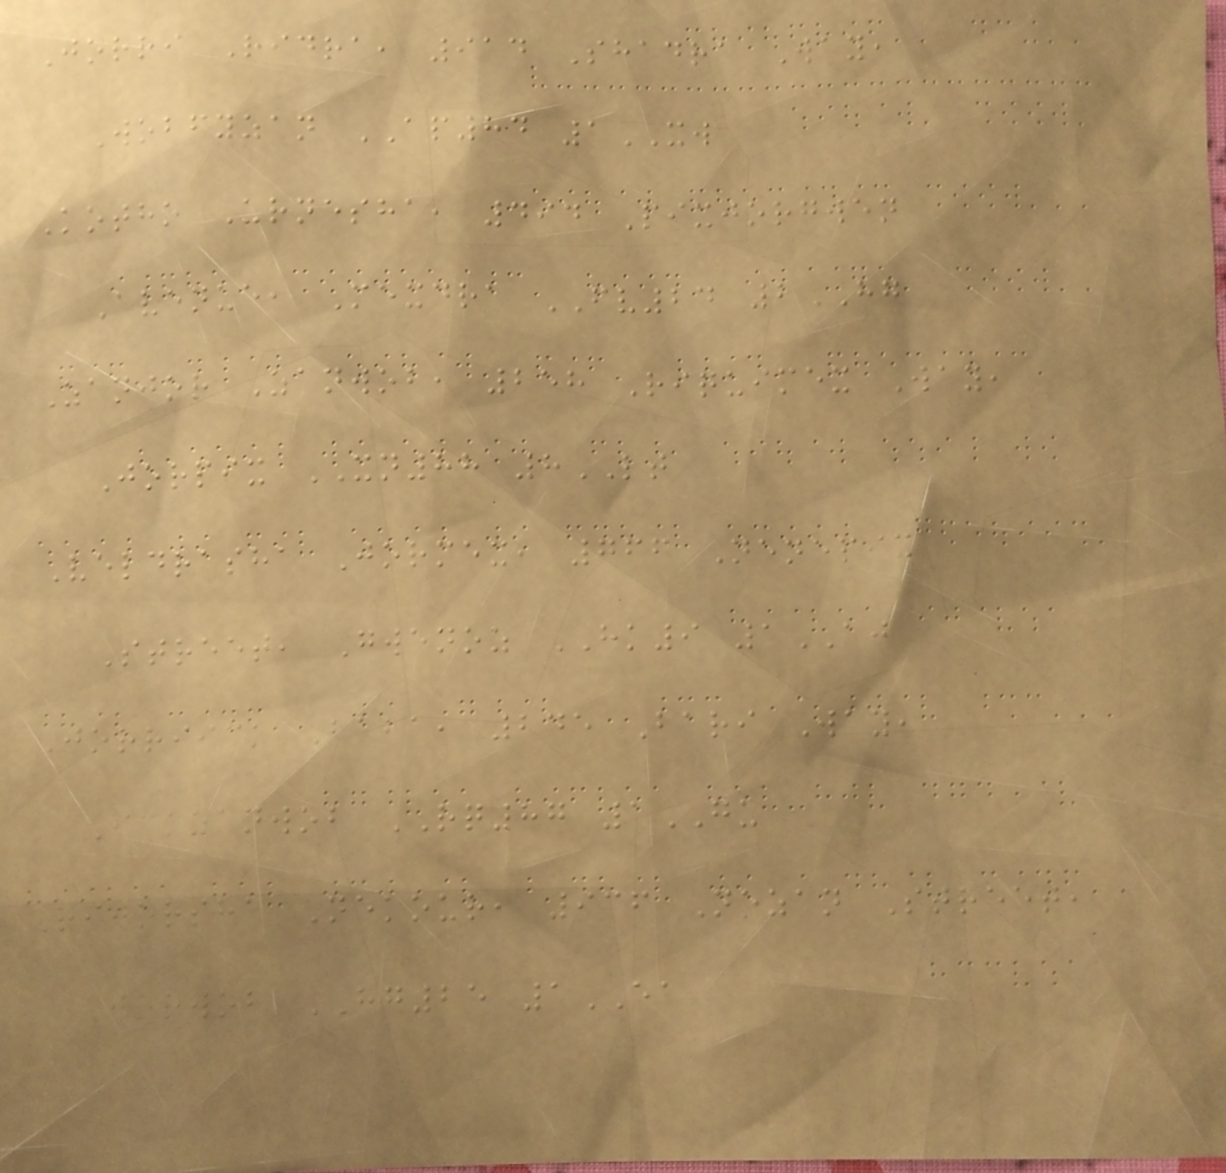Jorri Ridra, 914 Shadra Way,
Wobfyzan AP84 1XW
Kotho Urnesha, 494 Pixjorgwen
Avenue, Mexdra FV24 2HG
Zanjor Zanwob, 258 Riquimex Way,
Jorpix XN88 8LT
Veldrasha Jormex, 766 Nenepix
Street, Gwenoz HK9 1AJ
Jorriick Baba, 245 Bari Way,
Ickzanwob RQ87 1GU
Rijorsha Nekour, 936 Nezan Street,
Jorwob HG25 1EA
